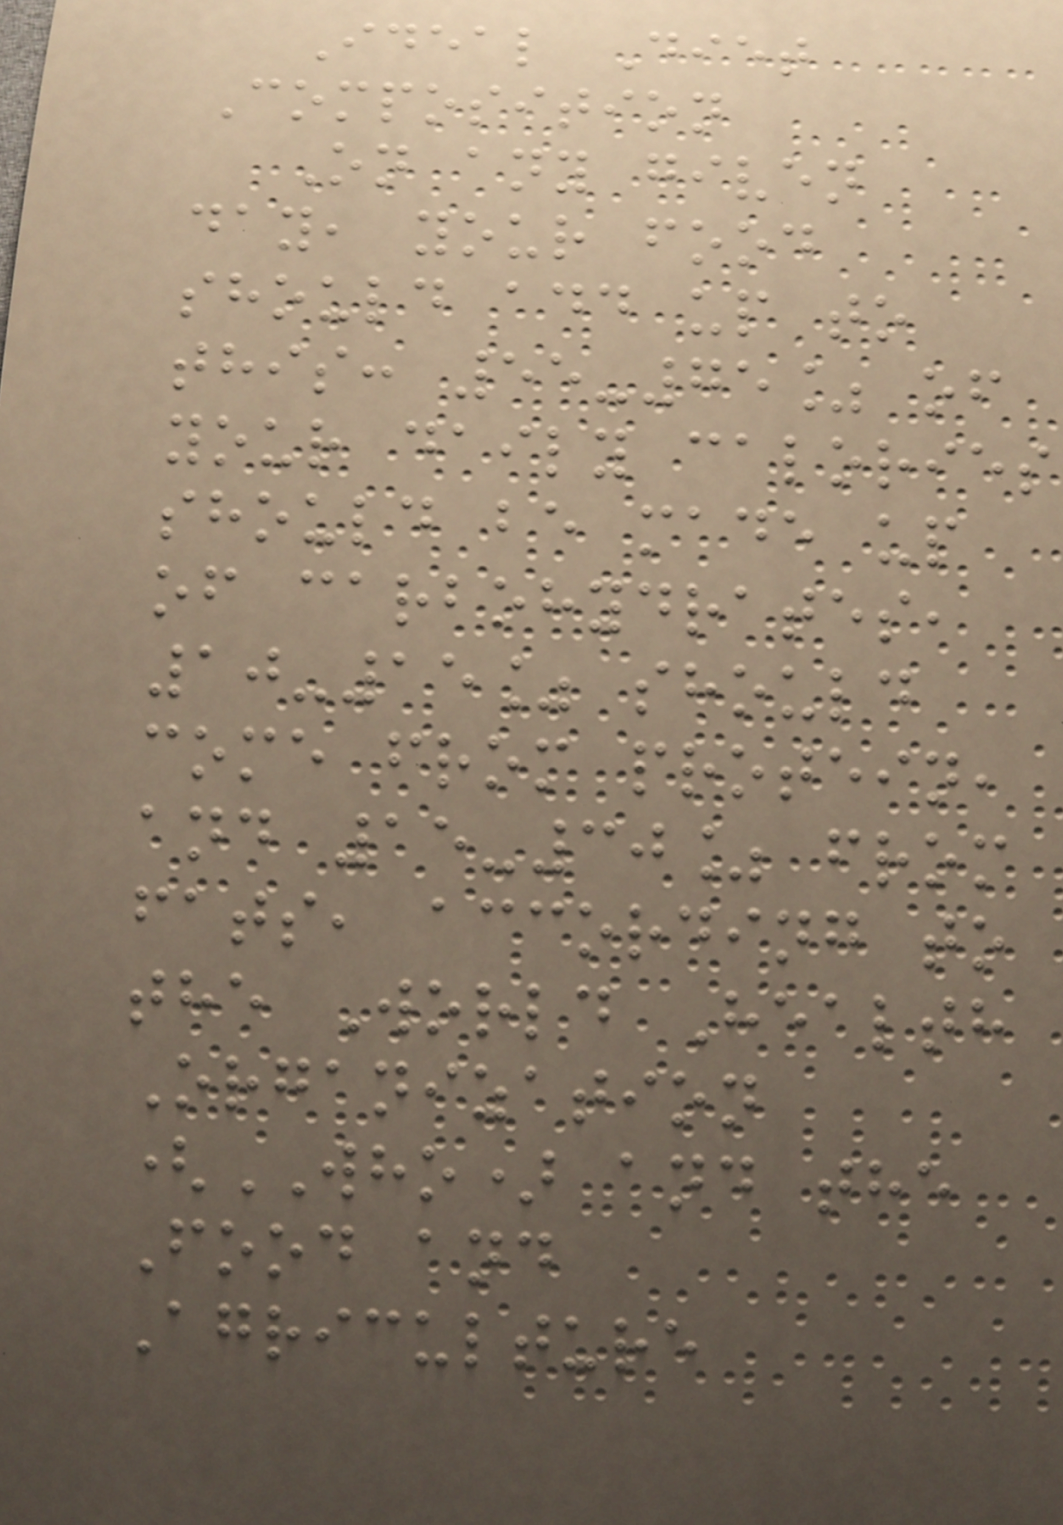Ideal Diet
Composition
On any given
day, your food
should add up to
this: 55-75% of
your daily calories
should be made up
of carbohydrates,
10-15% should
come from protein,
and 15-30% from
fats, according to
the World Health
Organization
(WHO) and the
Food and
Agriculture
